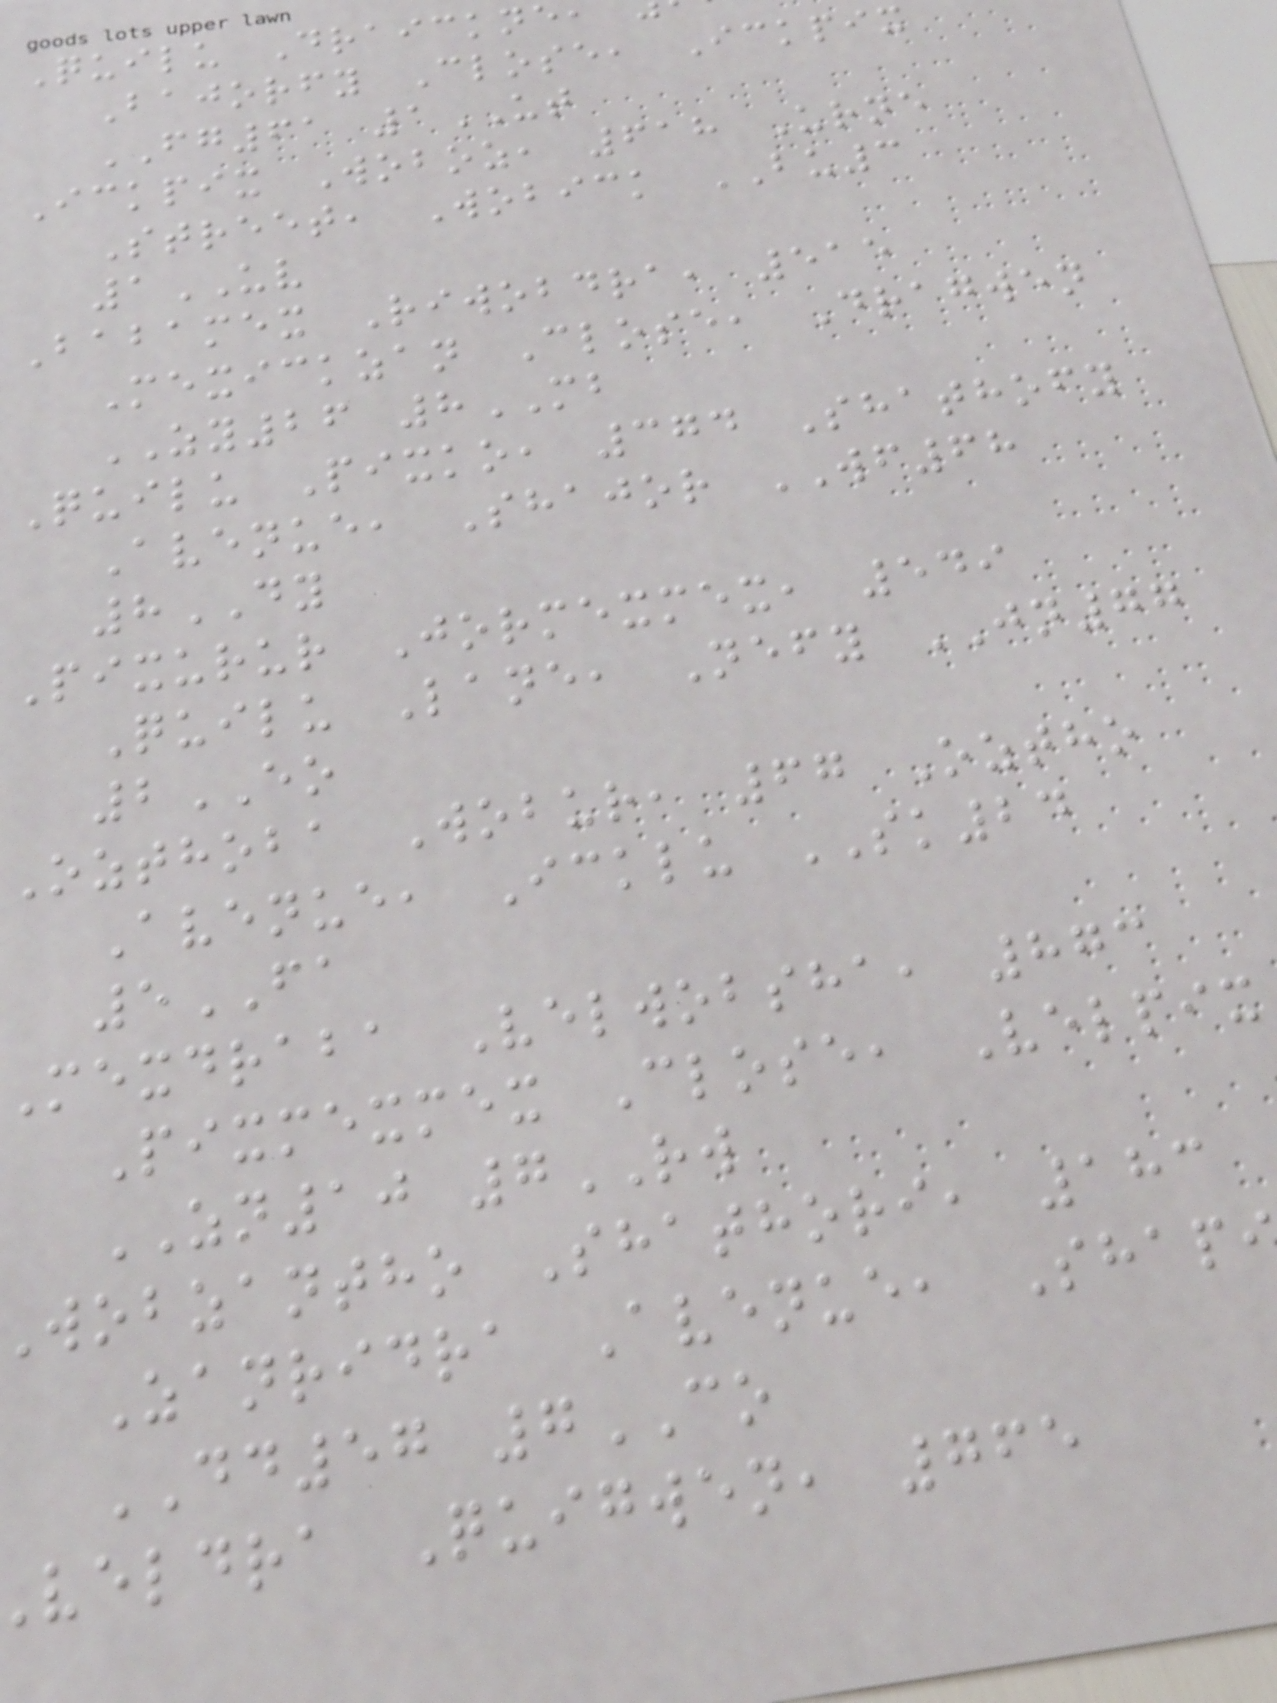Quilu Draickne
Bajorfy Close, Ickpix
FG61 1UT
Ickpix Woboz, 618 Urne
Street, Wobick BU3
1UV
Babamex Riwobdra, 515
Mexickzan Close, Dragwen
ZY26 8MB
Quilu Pixko, 374 Shathofy
Avenue, Shajor WF68
8DY
Pixurur Jormexmex, 549
Quilu Lane, Nefy JN77
2EO
Ozthoba Wobur, 67 Oztho
Avenue, Icklu SK24
5FA
Mexdraba Velwobsha, 873
Pixmexmex Close, Velpix
ZN10 7RW
wobzantho Shathori, 183
Zanridra Avenue, Shap
DD57 7CO
veldra Quigwen, 765
